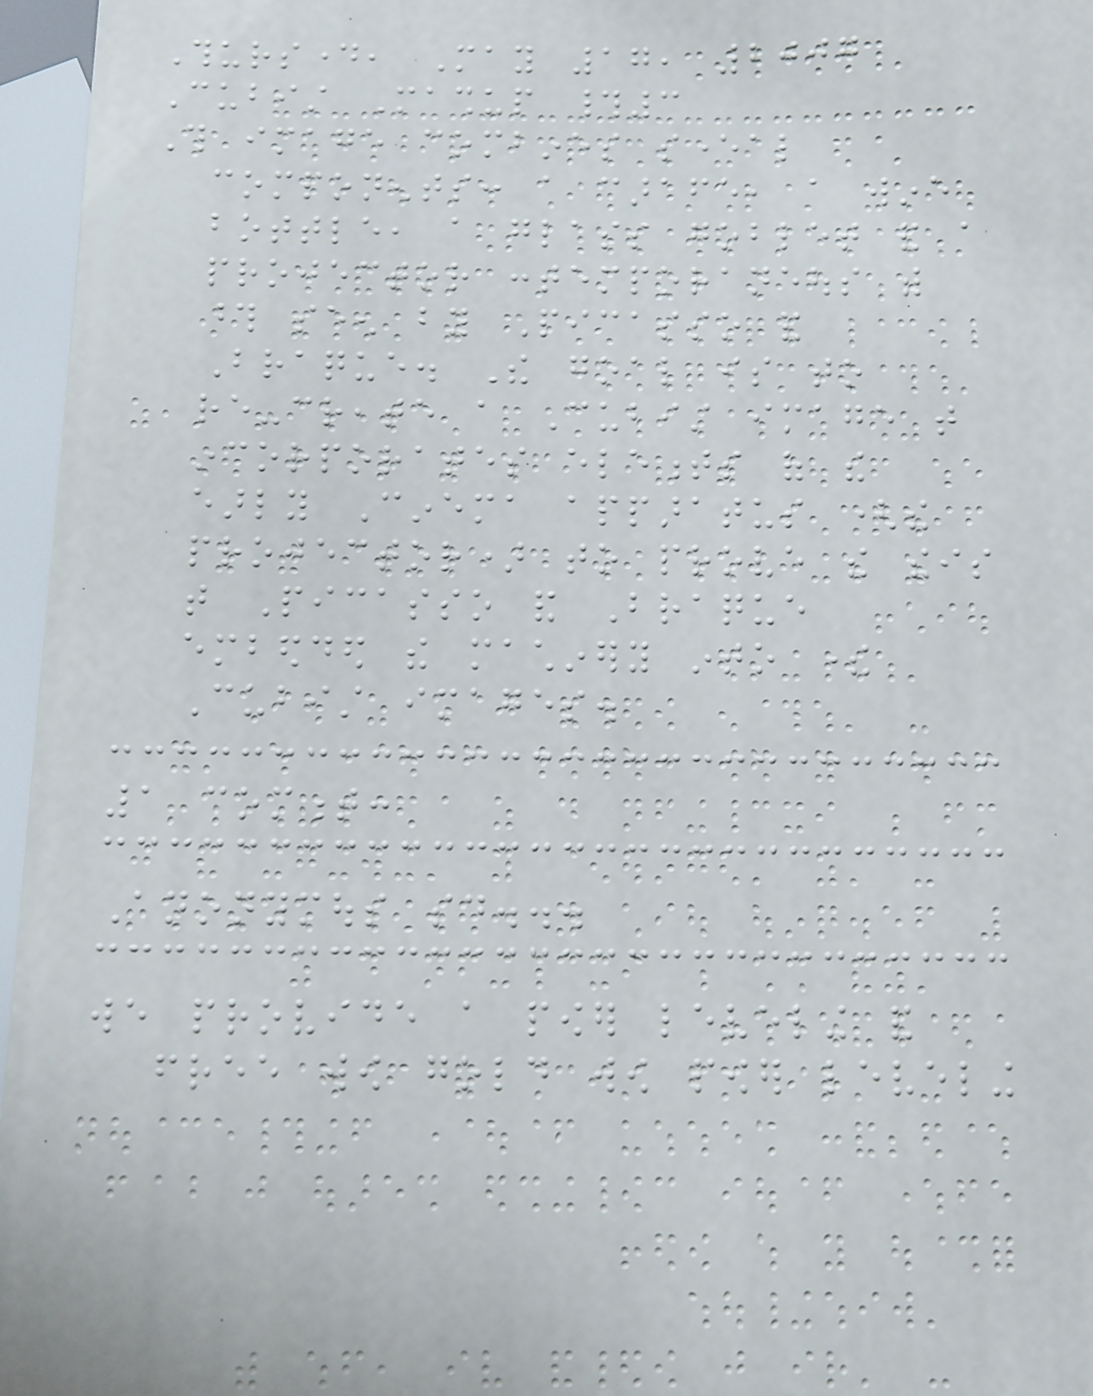Thursday, May 17, 2007
Cubist Mashup #3
This image combines several
components: a carafe, a wine
bottle, a glass goblet and a
projector contemporaneous with
those seen by Picasso and
Braque. The goal is to
re-create a Cubist image that
incorporates elements of the
early Cinema apparatus (the
projector) to prove the theis
that Picasso and Braque
embedded the machinery into there
Cubist images.
1 comment:
Anonymous said...
we provide a power leveling and
free wow gold wow power leveling
